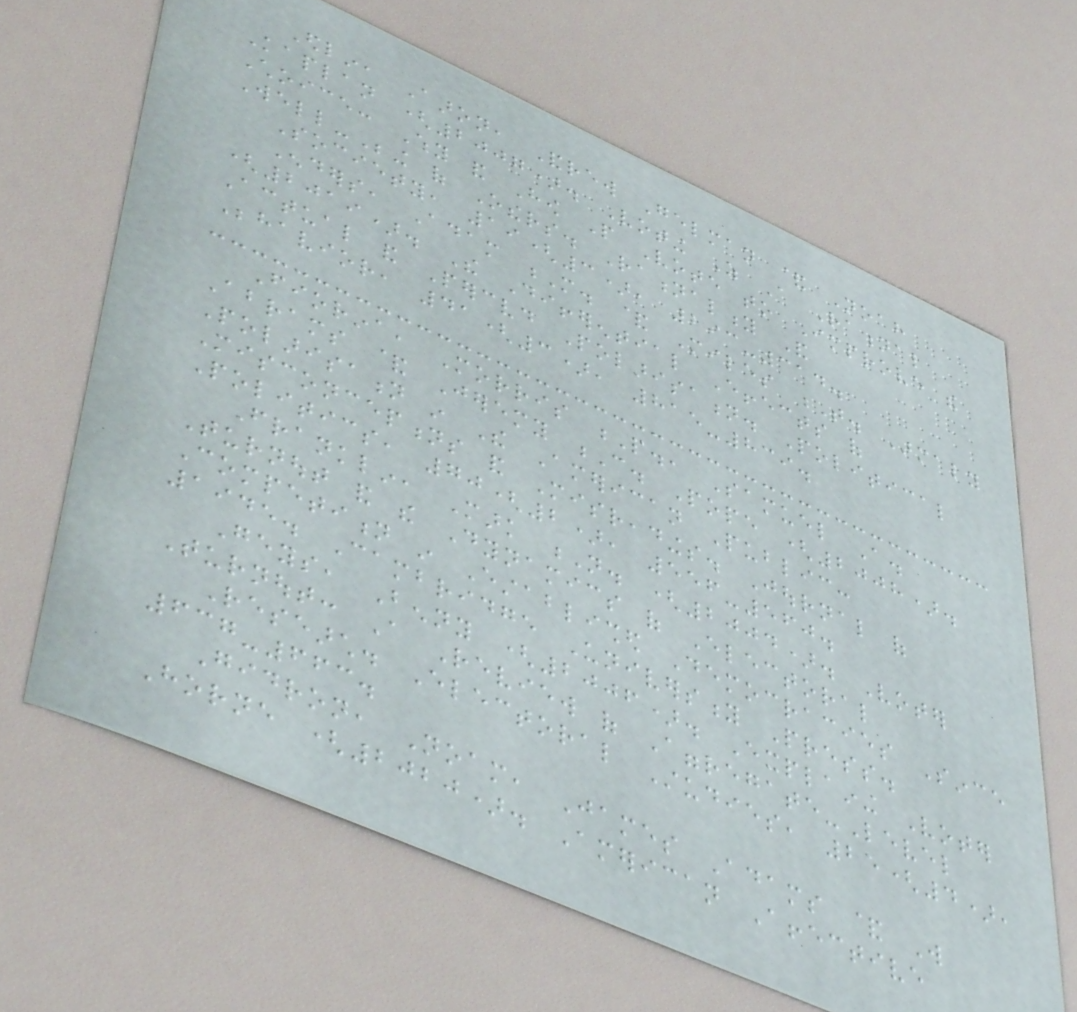Edlin, Aaron, Andrew Gelman & Noah
Kaplan (2007). Voting As A Rational
Choice: Why and How People Vote to Improve the
Well-Being of Others. Rationality And
Society, 19(3), 293-314.
Enders, Adam M. & Miles T. Armaly
(2019). The Differential Effects of
Actual and Perceived Polarisation. Political
Behavior, 41(3), 815-839.
Fiorina, Morris P., Samuel A.
Abrams & Jeremy C. Pope (2008).
Polarisation in The American Public:
Misconceptions and Misreadings. Journal of
Politics, 70(2), 556-560.
Franklin, Mark N. (2004). Voter
Turnout and the Dynamics of Electoral
Competition in Established Democracies Since
1945. Cambridge University Press.
Geys, Benny (2006). Explaining Voter
Turnout: A Review of Aggregate-Level
Research. Electoral Studies, 25(4),
637-663.
Gidron, Noam, James Adams & Will
Horne (2020). American Affective
